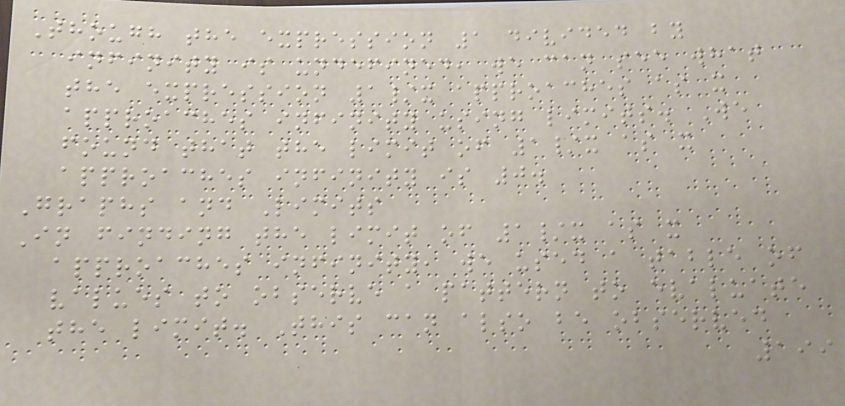Though the expression 1 divided by
infinity is undefined, we can see what
the expression 1/x approaches as x
approaches infinity using limits. We
found that the limit of 1/x as x
approaches infinity is 0.
Graphs and Limits
In finding the limit of 1/x as x
approaches infinity, we used a table of
values to observe a pattern to evaluate
the limit. This can also be observed
199
